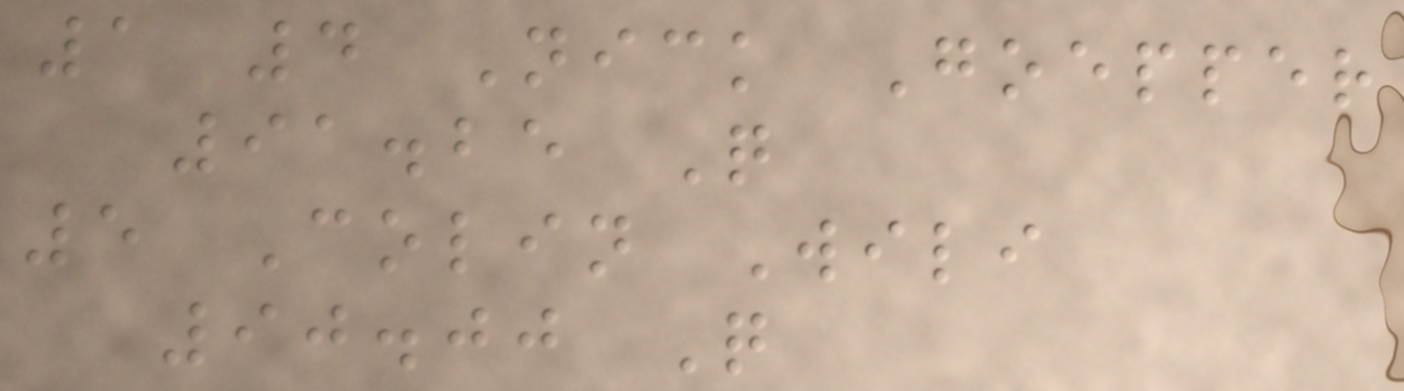1 4 Nick Goepper
91.25 Q
5 Colin Wili
90.00 Q
